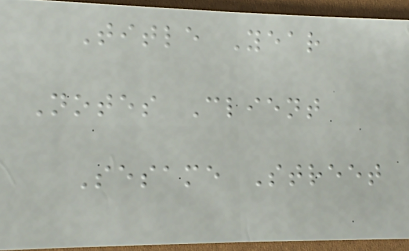Title Year
Notes Client
Sesame Street
